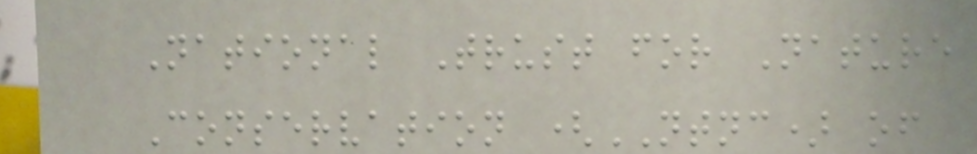National Trust for Nature
Conservation (NTNC) of
